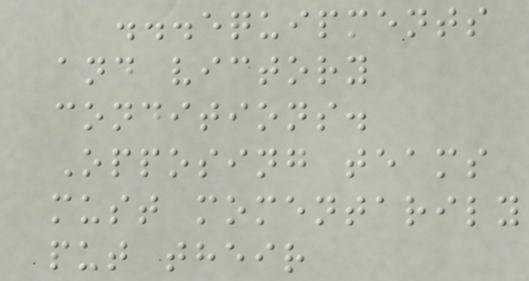...equipments
and victory
conditions.
Opposing teams
must momentarily
put their
